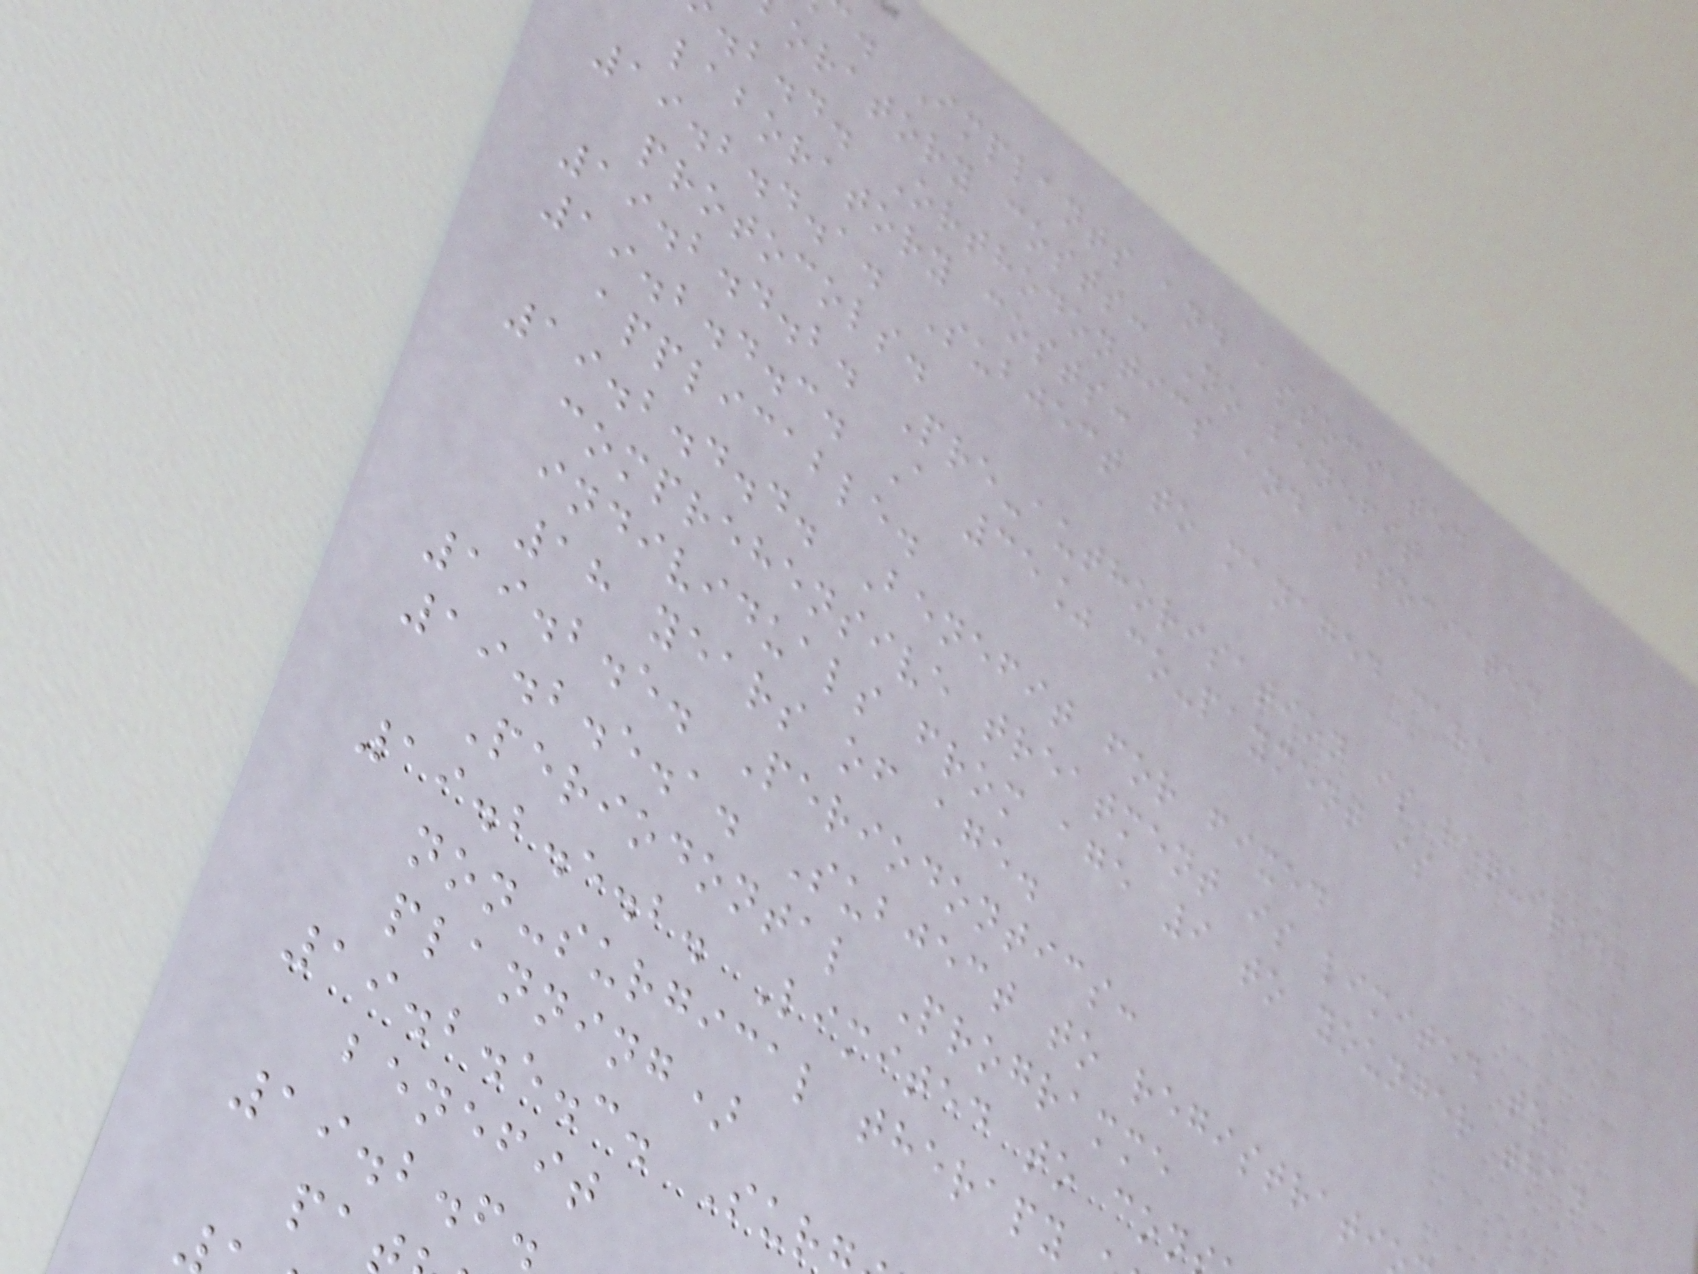. Implants and associated
oratory costs: No benefit
.b.d. Orthodontics and associated
laboratory costs:
19.2.4.1. Subject to managed care
protocols.
19.2.4.2. Pre-authorisation is required.
19.2.4.3. A 35% co-payment is
applicable.
19.2.4.4. Benefit for fixed
comprehensive treatment is limited to
individuals from age 9 to younger than
18 years of age.
19.2.5. Periodontics:
19.2.5.1. Subject to registrati
Periodontal Programme
19.2.5.2. Limited to con
non-surgical therapy
planning)
19.2.5.3. Sur
benefit
